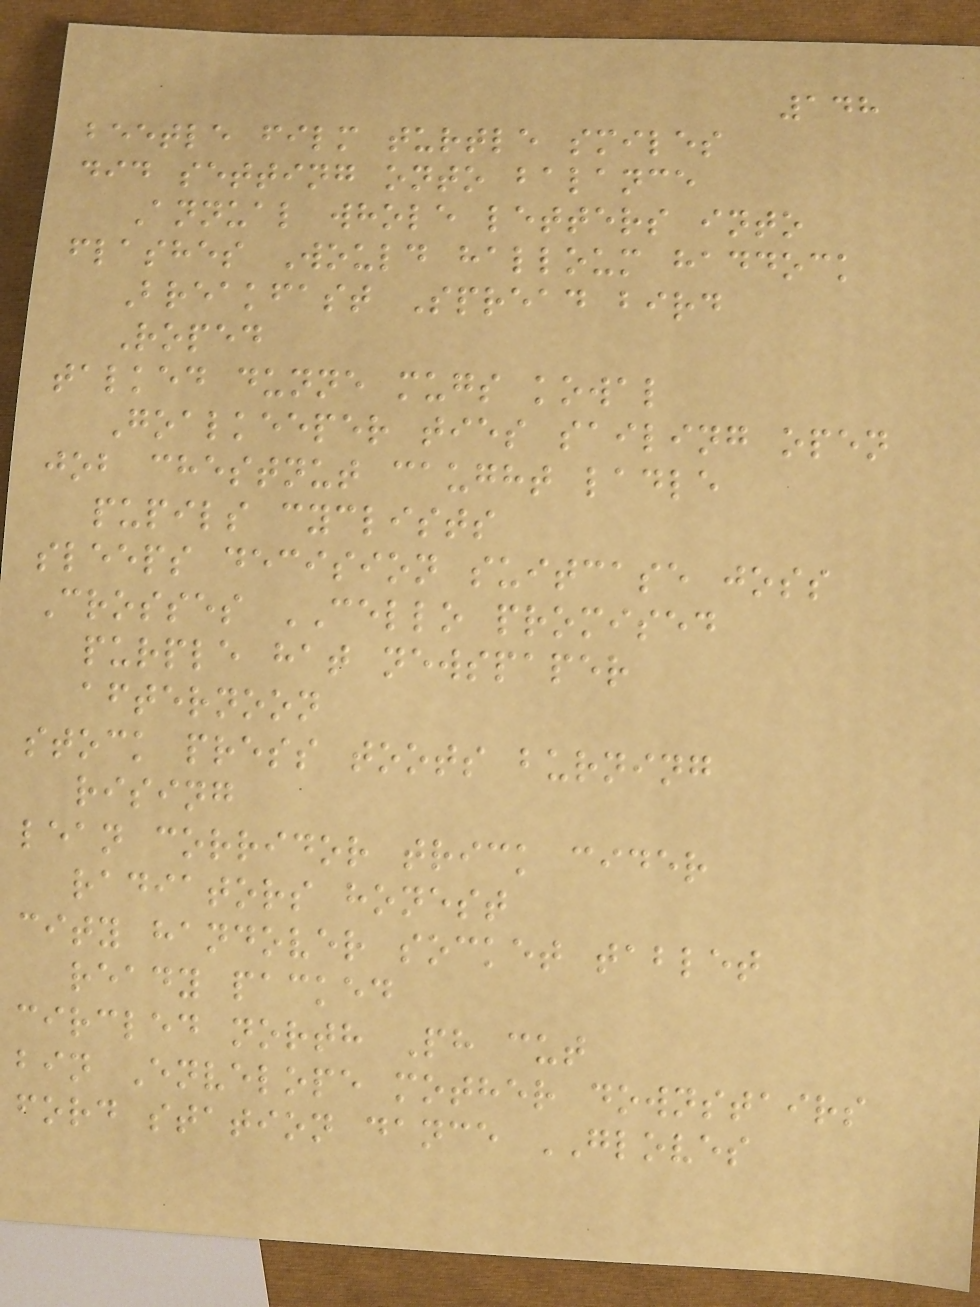148
beetle film turtle smiles
did setting onto balance
Annual whole letters into
flashes Would halloum haddock
Breakfast Spread bird
Roped
talked dunne mugs kowal
Goalkeeper ties sailing open
job chestnut caught ladle
pupils cyclists
sleeps decision suitcase joss
Crosses CELLO promised
purple hat newspaper
afternoon
stock press toots burning
rising
lean corridor trick cider
radiators honest
city handover socket tablet
ready packed
circled north Ph cut
bin Envelope mother downstairs
ford station dance GLOVES
